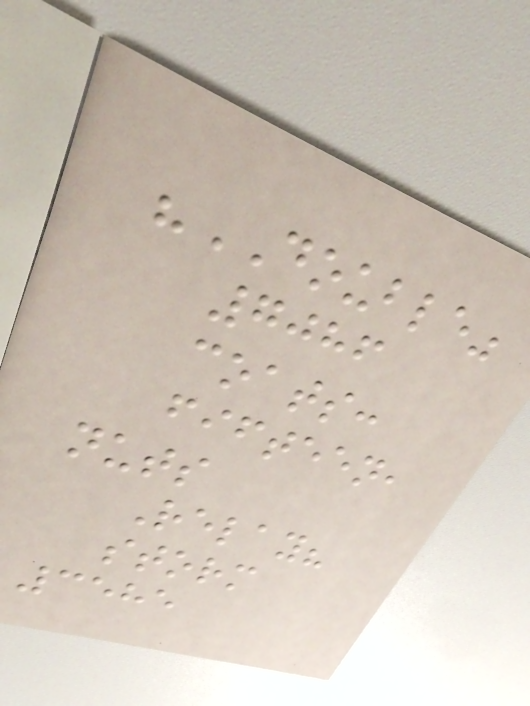"DOUBLE"
7086
coats:
fifteen,
nuts
Relay?
storm
3585
